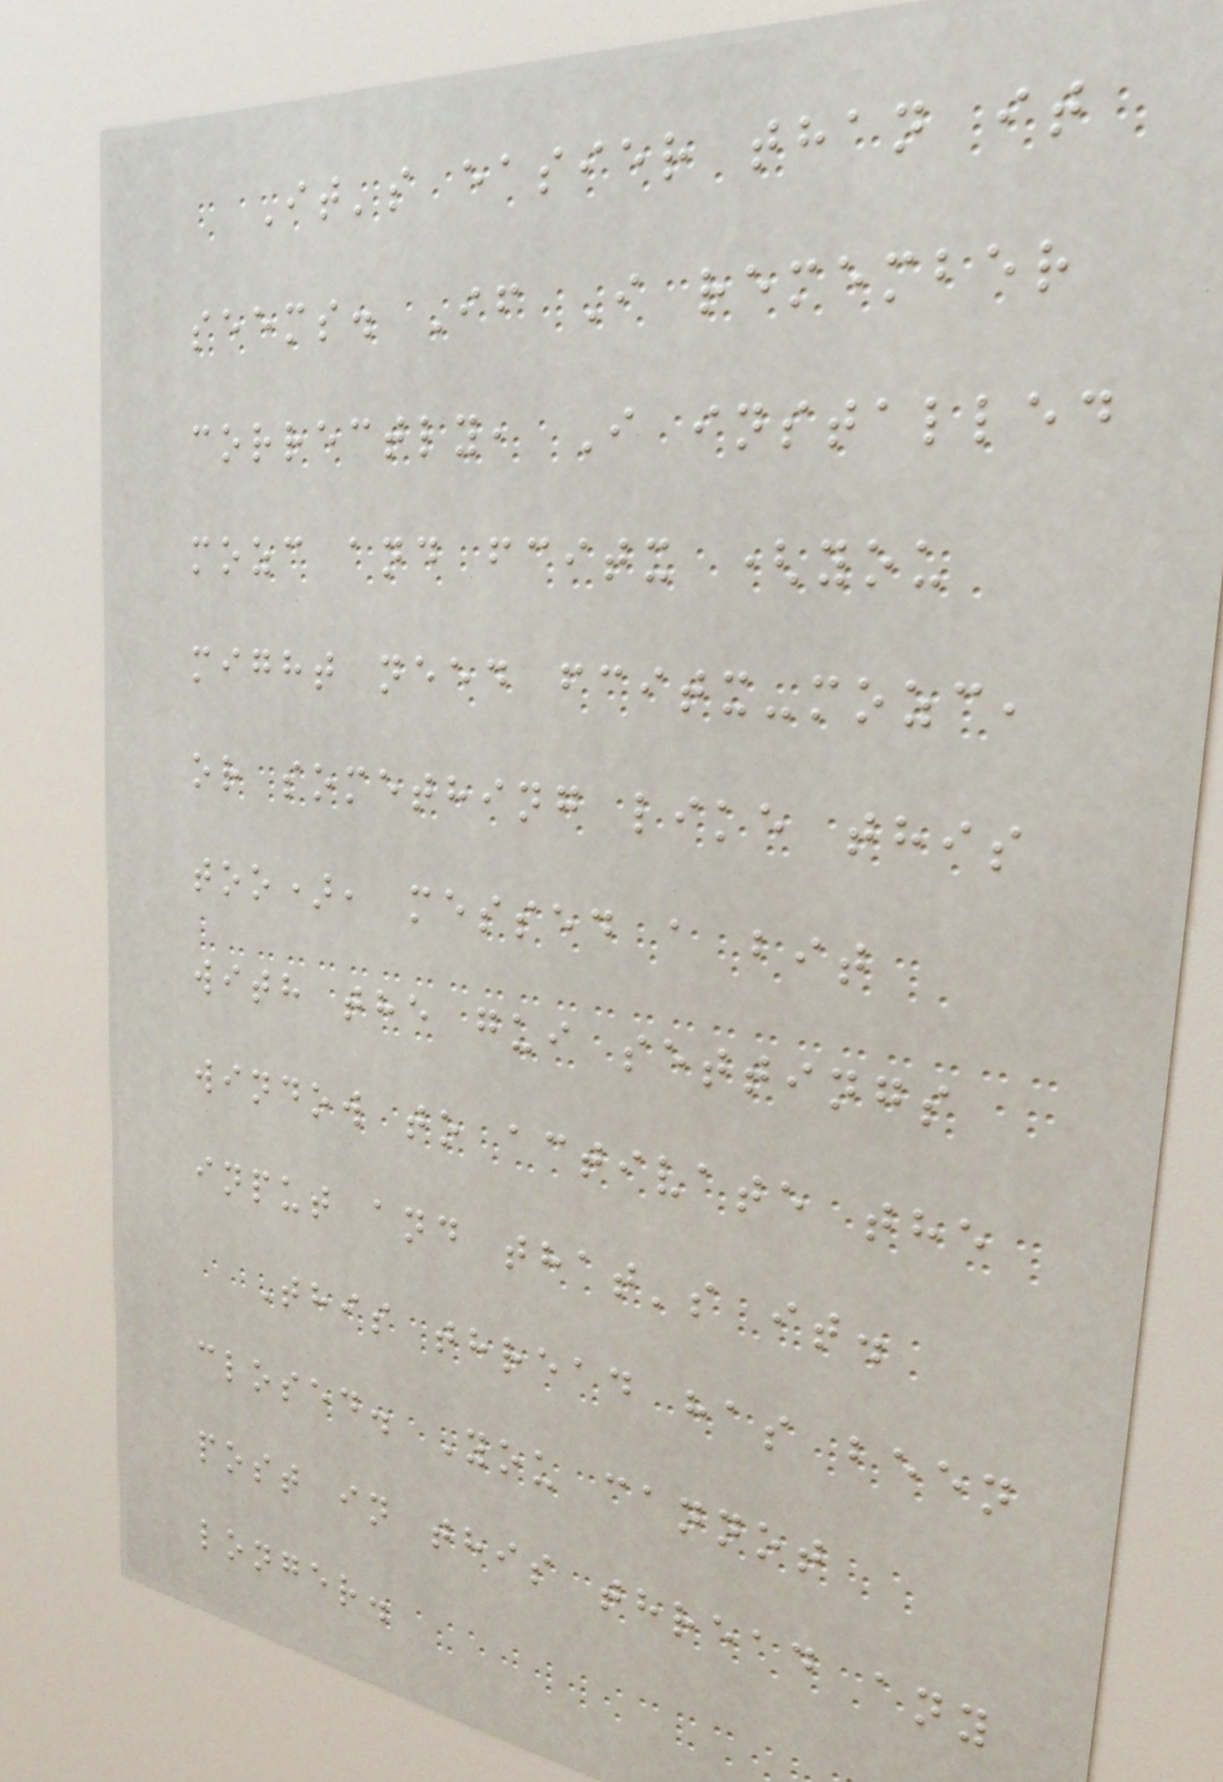It's easier than it
seems. If I remember
correctly, I installed
mozc and fcitx (you
might need fcitx-mozc,
or something like this
too), messed a bit
with the gui settings
window to activate the
input and that's it.
This thread has been
closed. You cannot
post in this thread any
longer.
